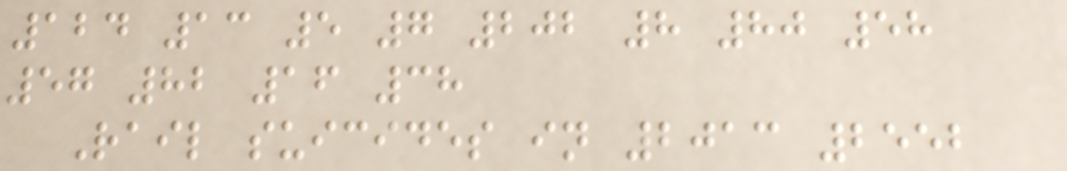124 13 5 7 202 8 80 58
57 82 16 38
Rail suicides in 2013 2552
